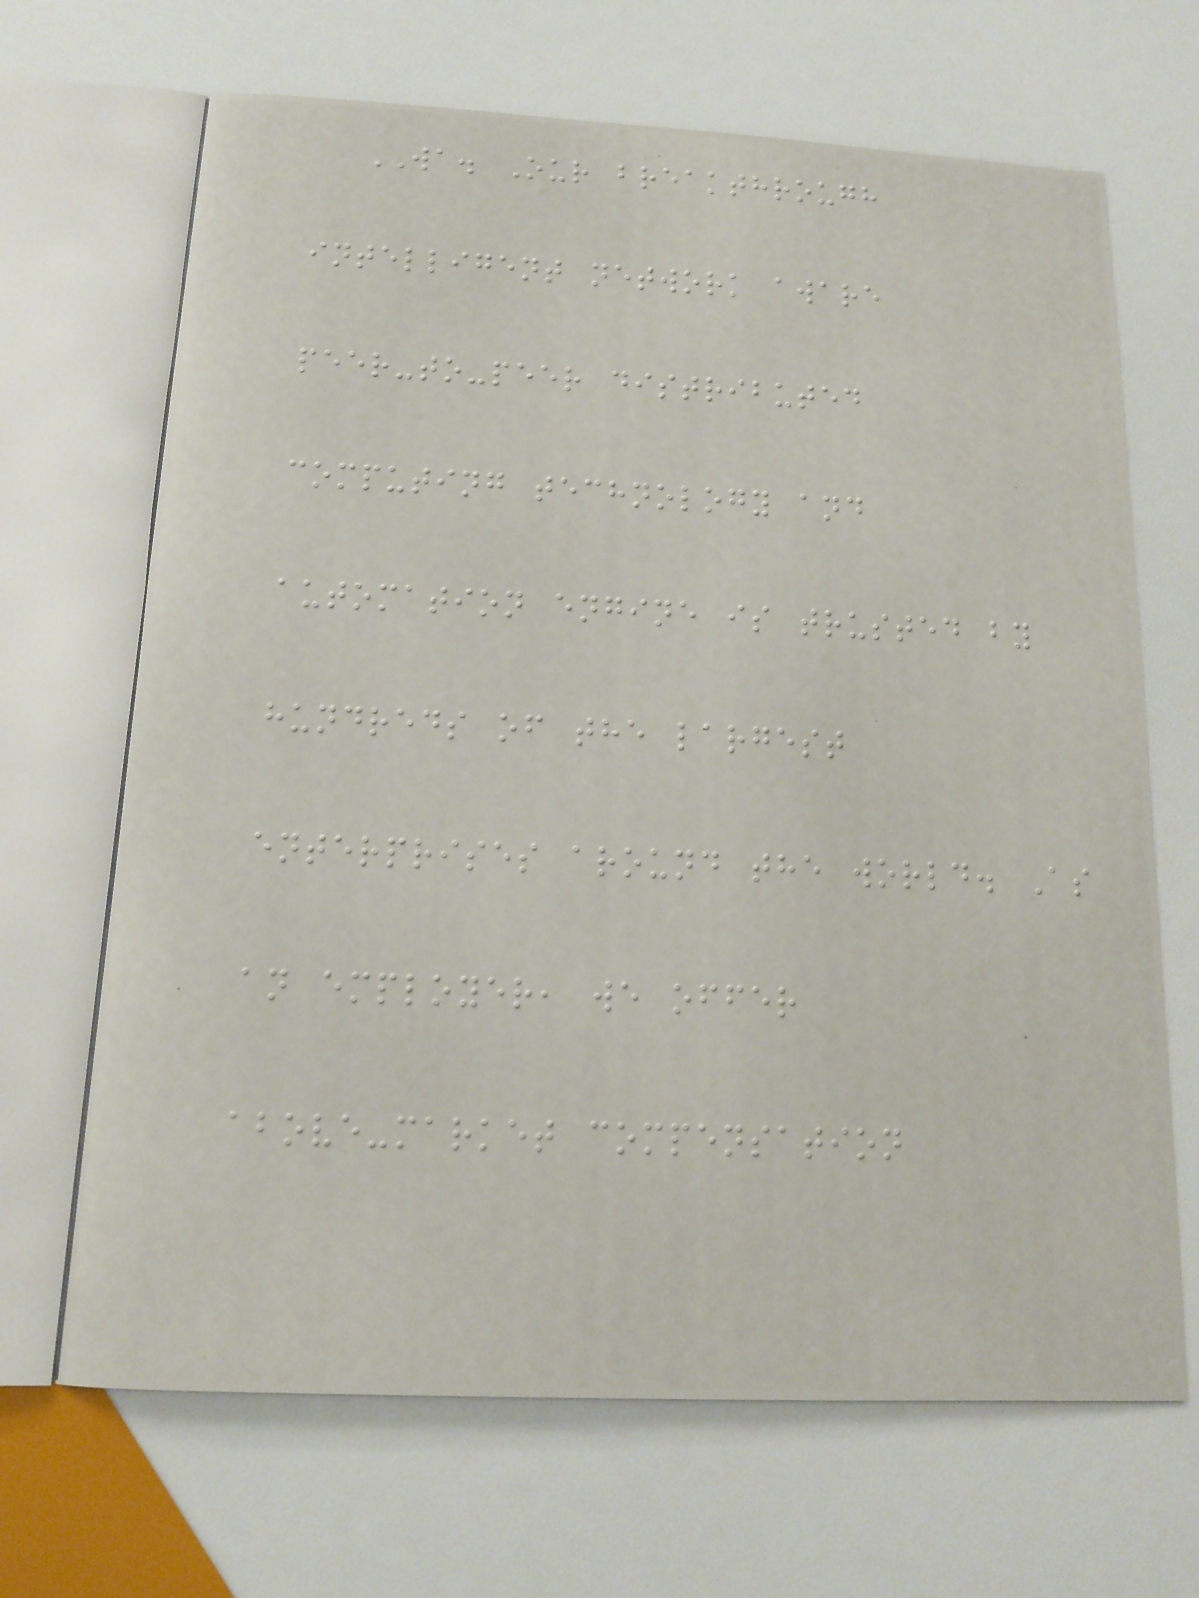WA. Our breakthrough
intelligent network aware
peer-to-peer distributed
computing technology and
automation engine is trusted by
hundreds of the largest
enterprises around the world. As
an employer, we offer
above-market compensation
